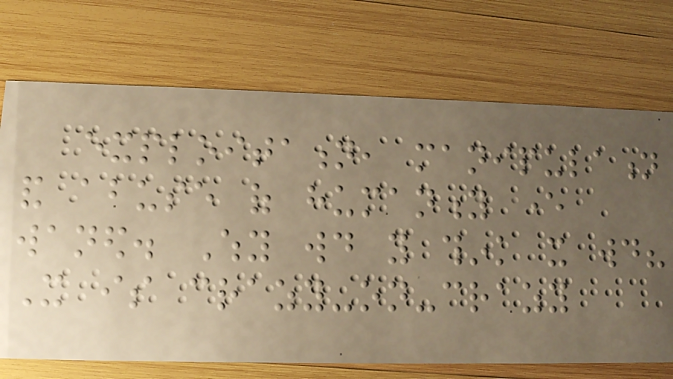exploitation, manipulation
and abuse of humanity ever
waned. Why would you think it would?
It is crazy-on-crazy
